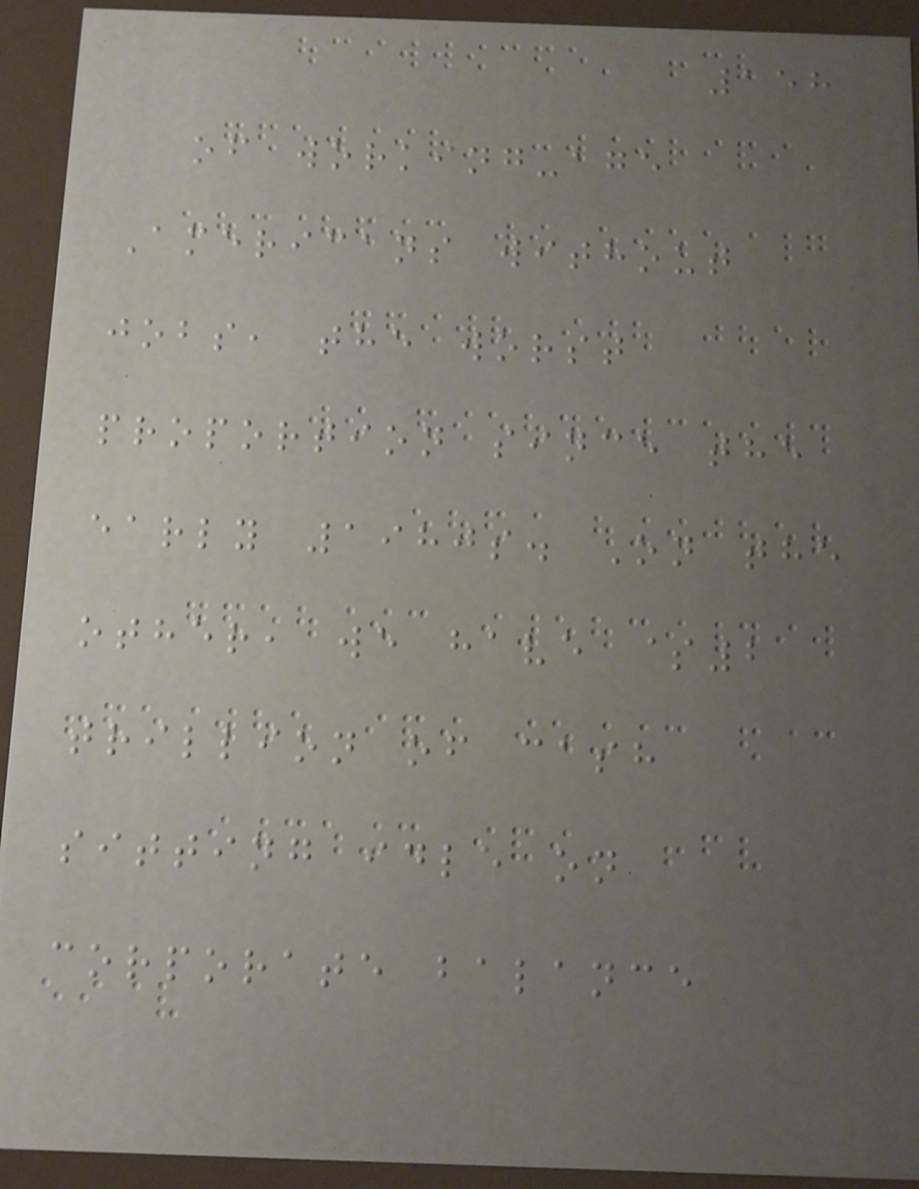158
of working-age
Americans without
jobs, the worst
proportion since the
early 1980s. On the
other, we have $2
trillion of cash
sitting idle on
corporate balance
